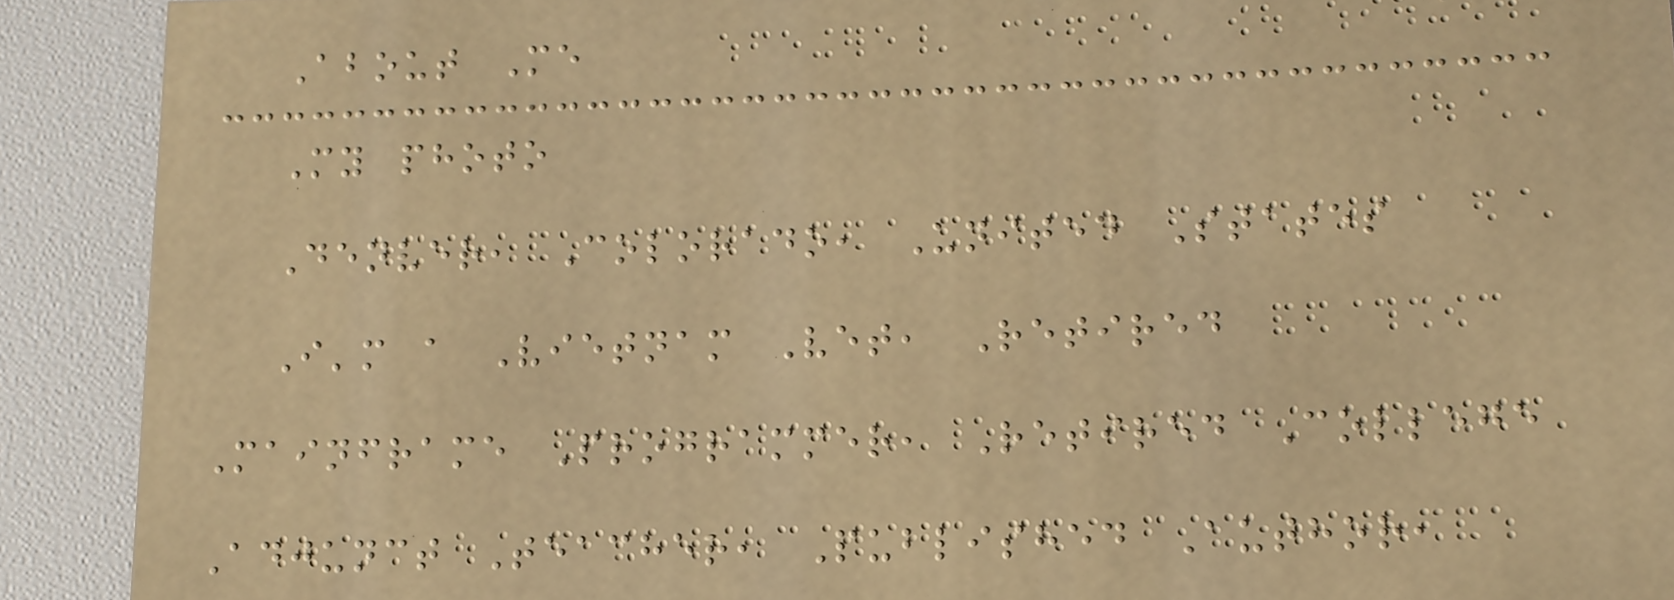About Me
My photo
Denver, Colorado, United States
I'm a Vietnam Vet, Retired
Mainframe Programmer, Retired College
Adjunct Teacher, Published Author,
